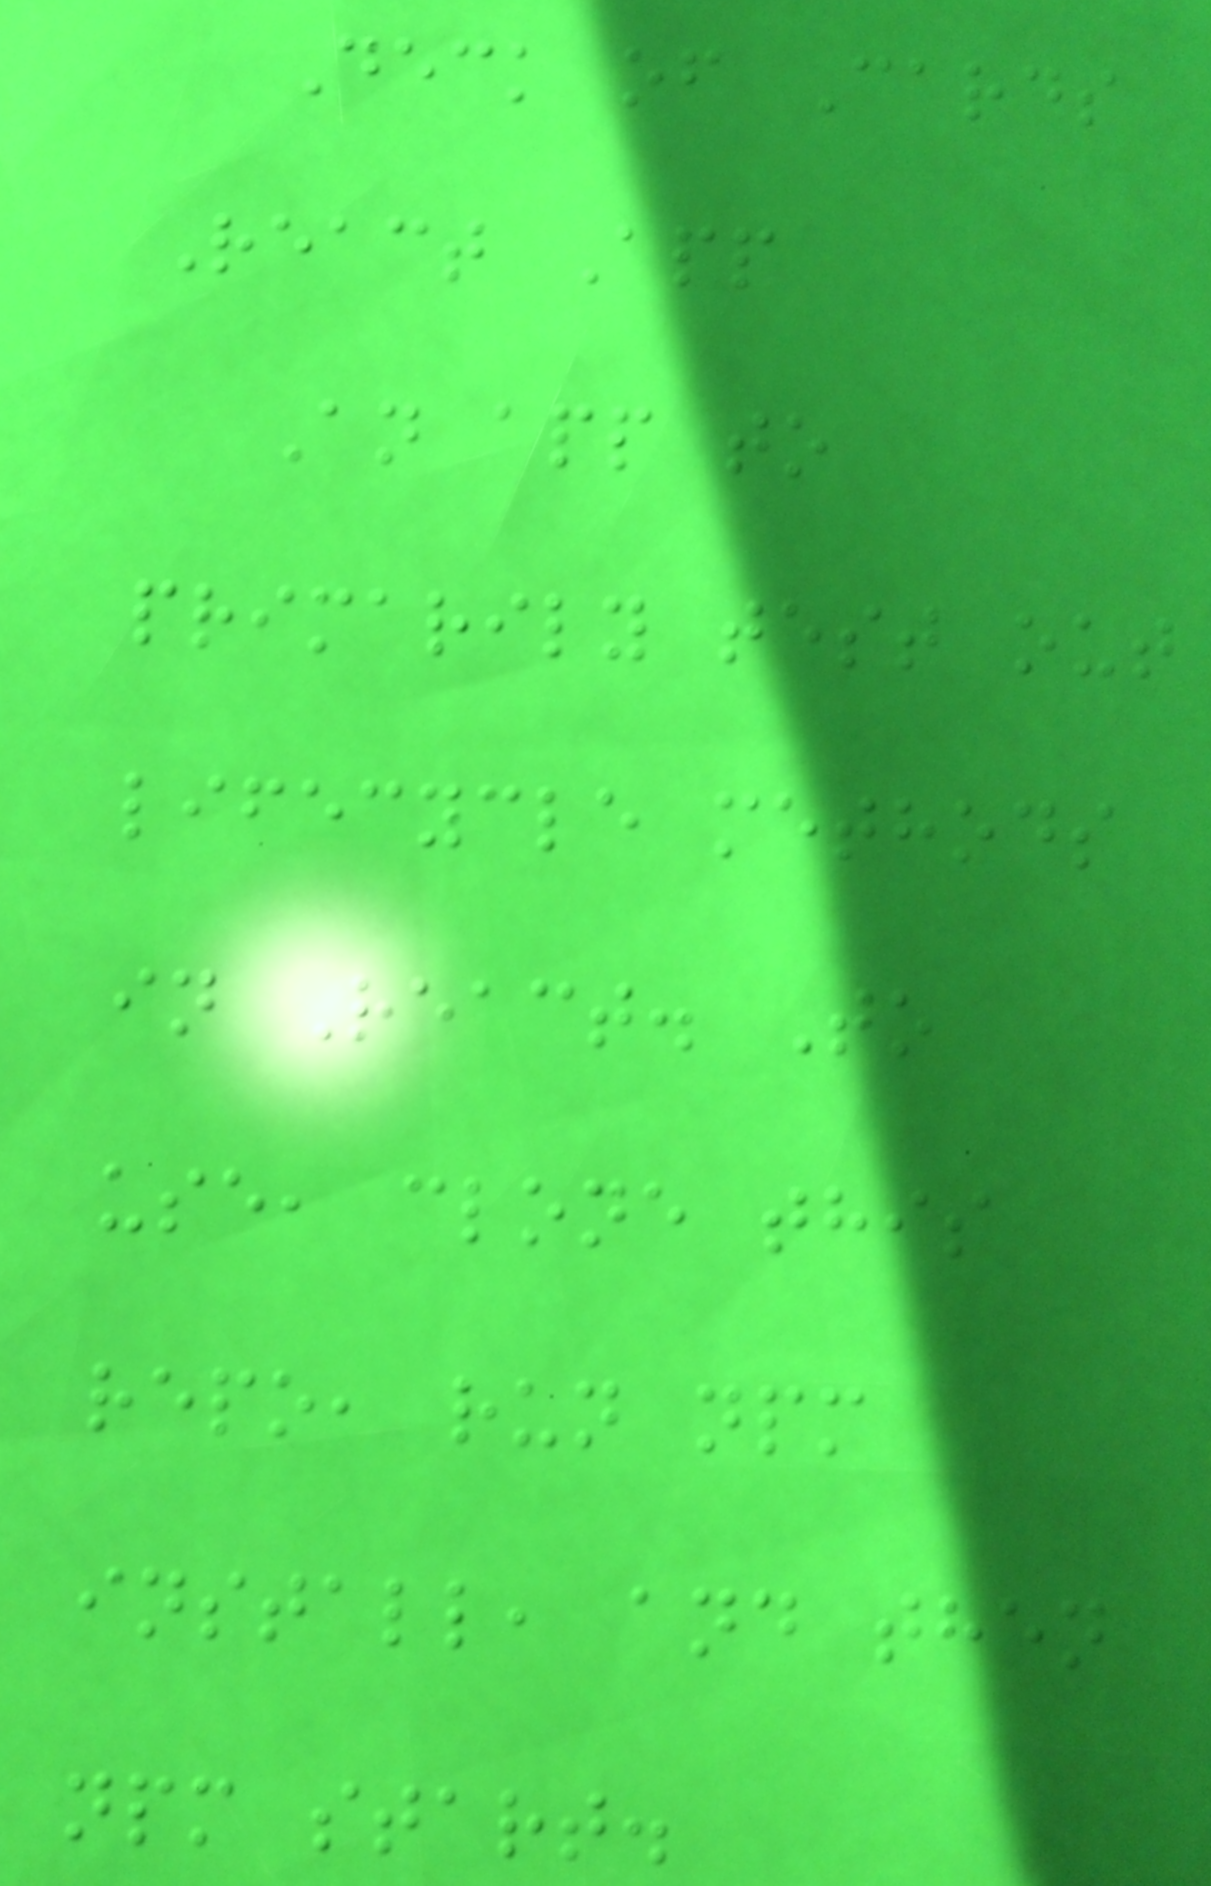Deck of Cards
React App
An app to
primarily test out
lifecycle methods
in React. To
use, clone this
repo, run npm
install, and then
npm start.
